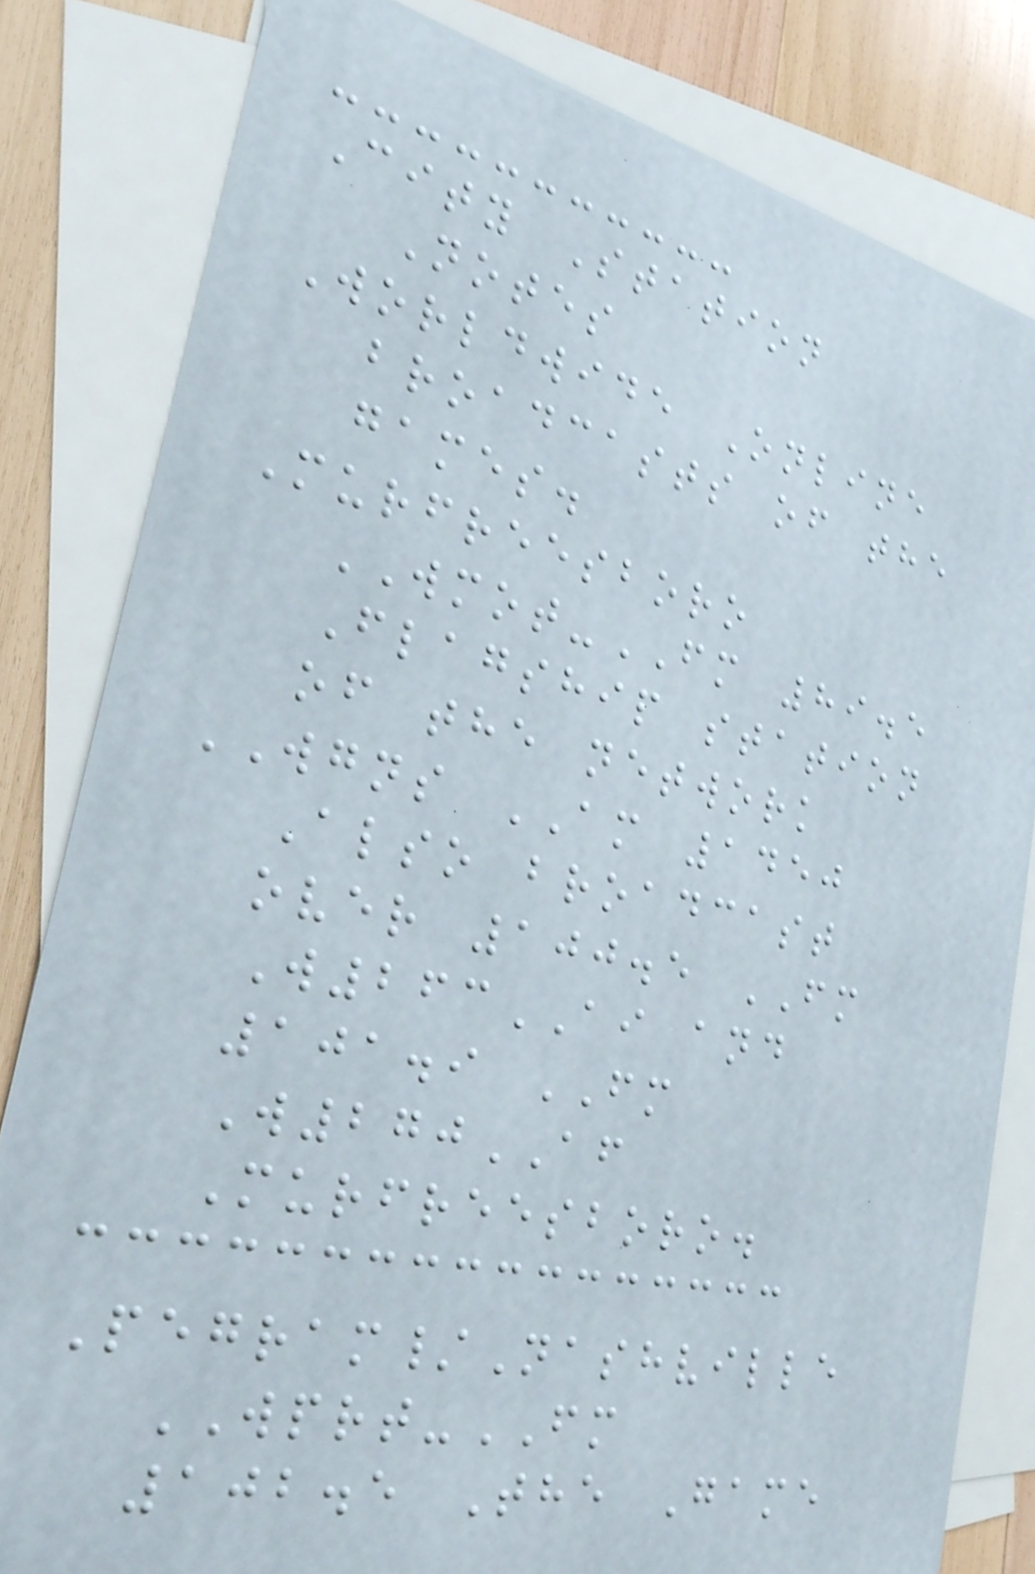City Station
Notes
Worldwide Online
broadcasts of the
games.
Murfreesboro
WMOT-FM 89.5
Flagship station
of the network
WGNS AM 1450
Also broadcast
over 100.5 FM
W263AI and
101.9 FM
W270AF
Murfreesboro.
Pegram/Nashville
WPRT-FM
102.5 The Game
